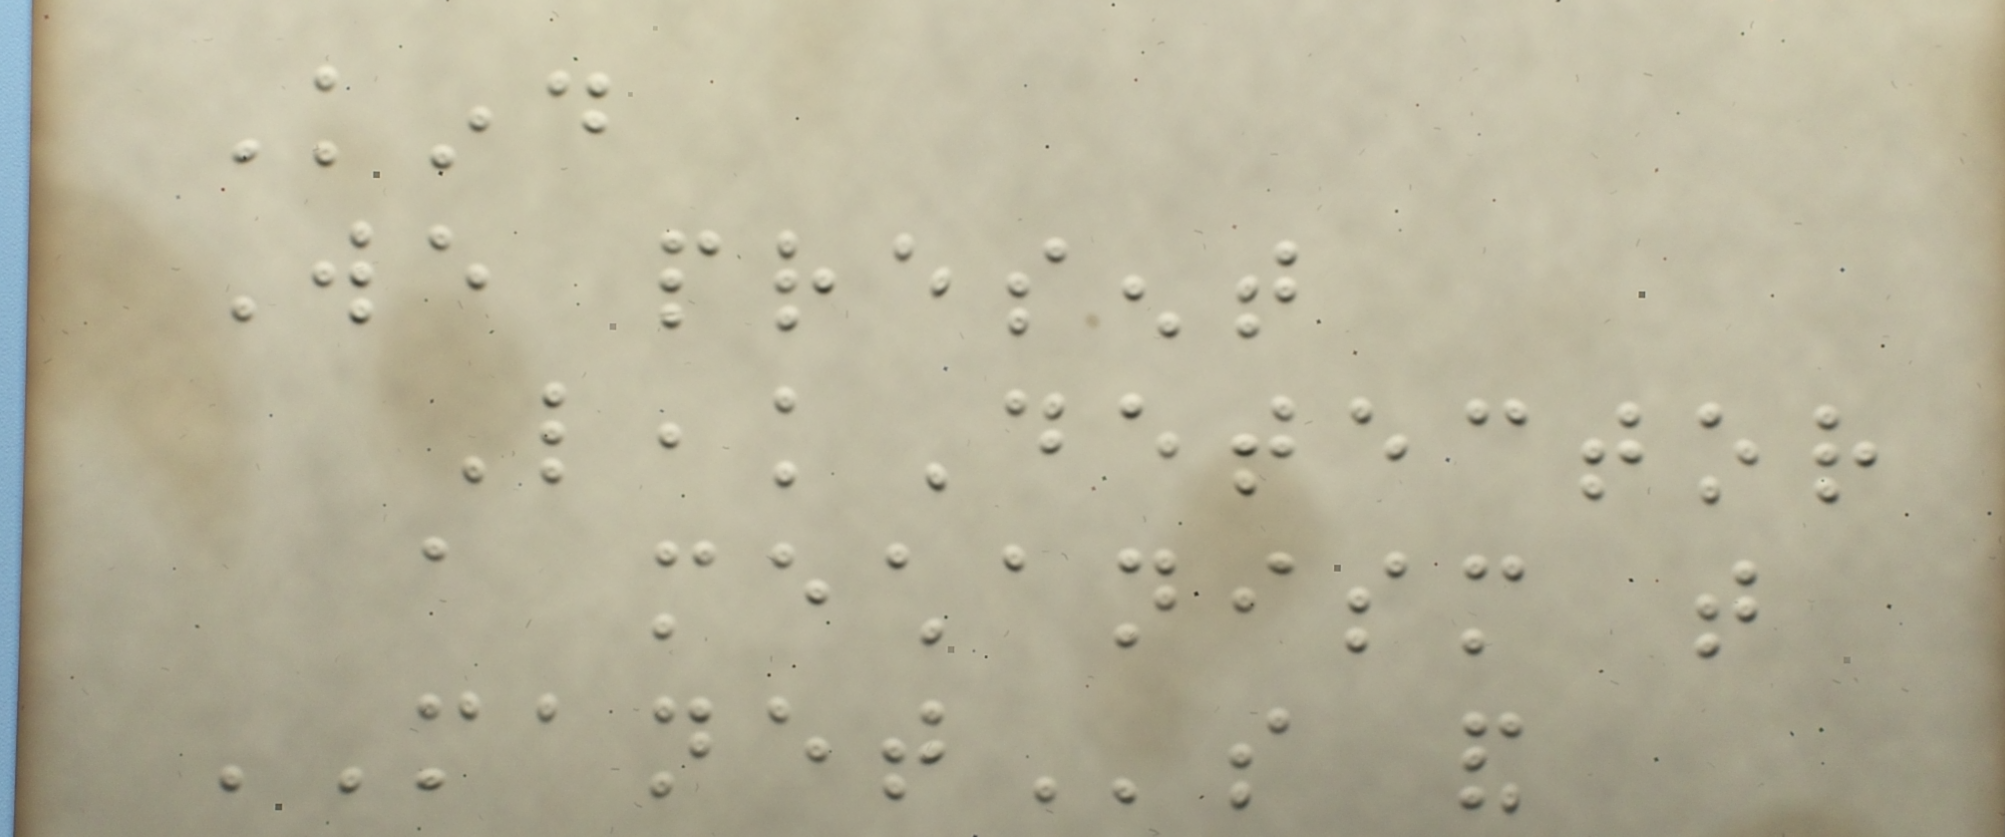Kind
We present
LeakDetector
a mechanism that
MANETs and
